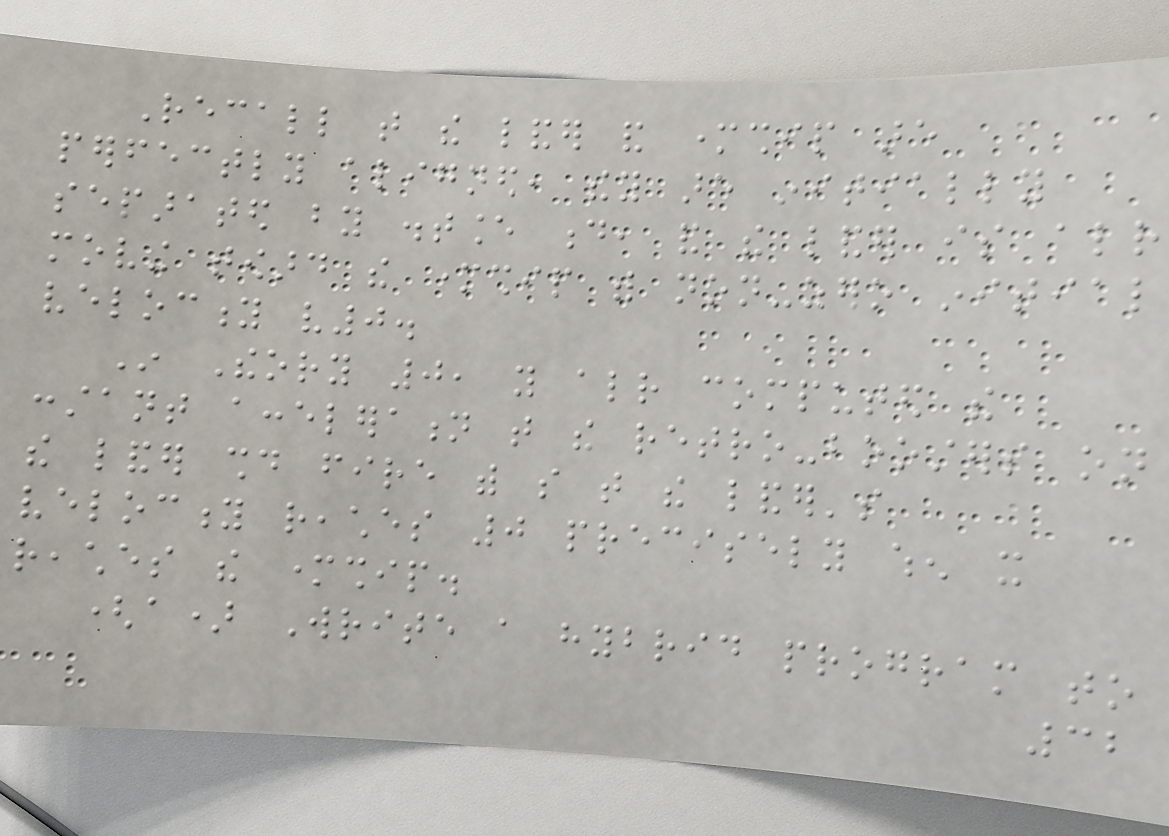Recall that the lander and mothership are
perfectly aligned, they are initially
separated by distance d, and the lander is already
moving toward the mothership with non-zero initial
velocity v0.
In Theory 0, you already computed the
constant acceleration that the retro-boosters on
the lander should fire with so that the lander's
velocity reaches 0 precisely when it
reaches the mothership.
(a) Write a hybrid program to
32
